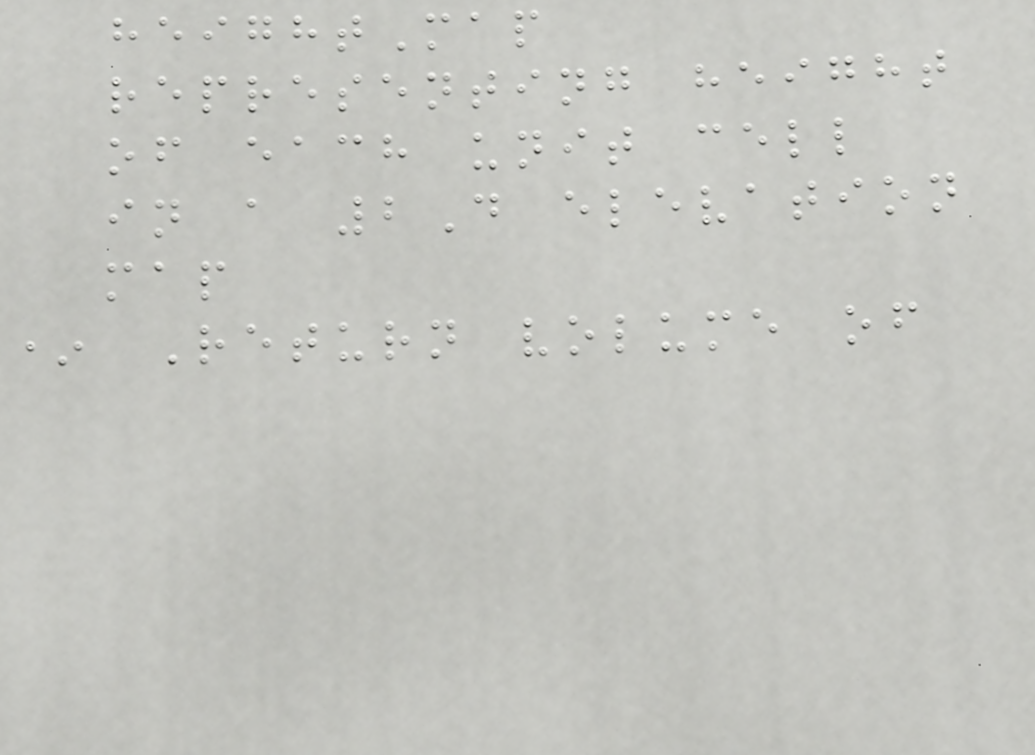heightMap
representing height
of each unit cell
in a 2D elevation
map
* Return volume of
